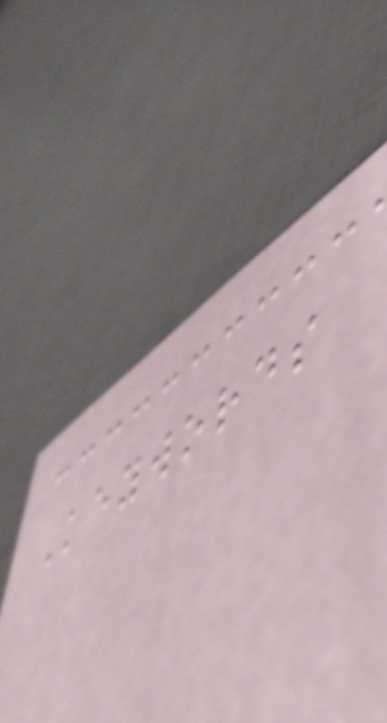Keywords
